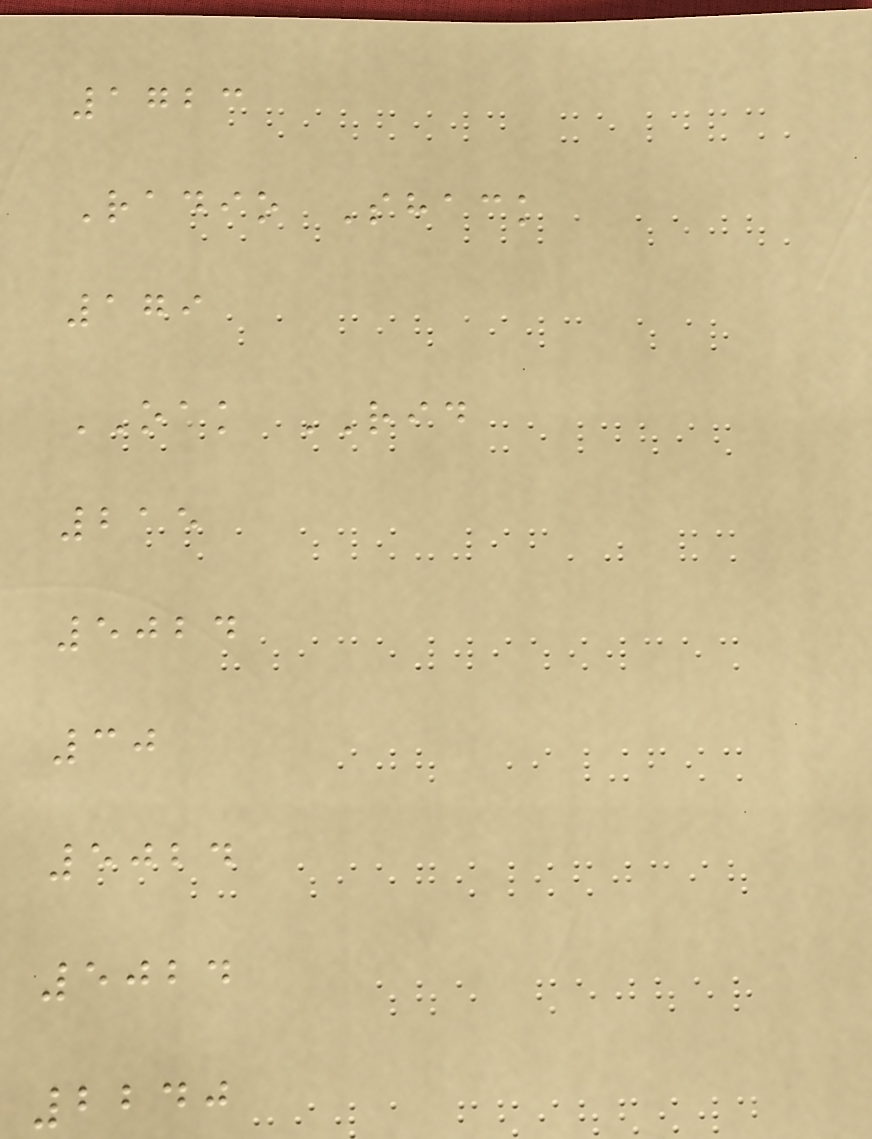1723
Radio Shack
179
OAK RID
215
5024
30
5024
5024
2240
